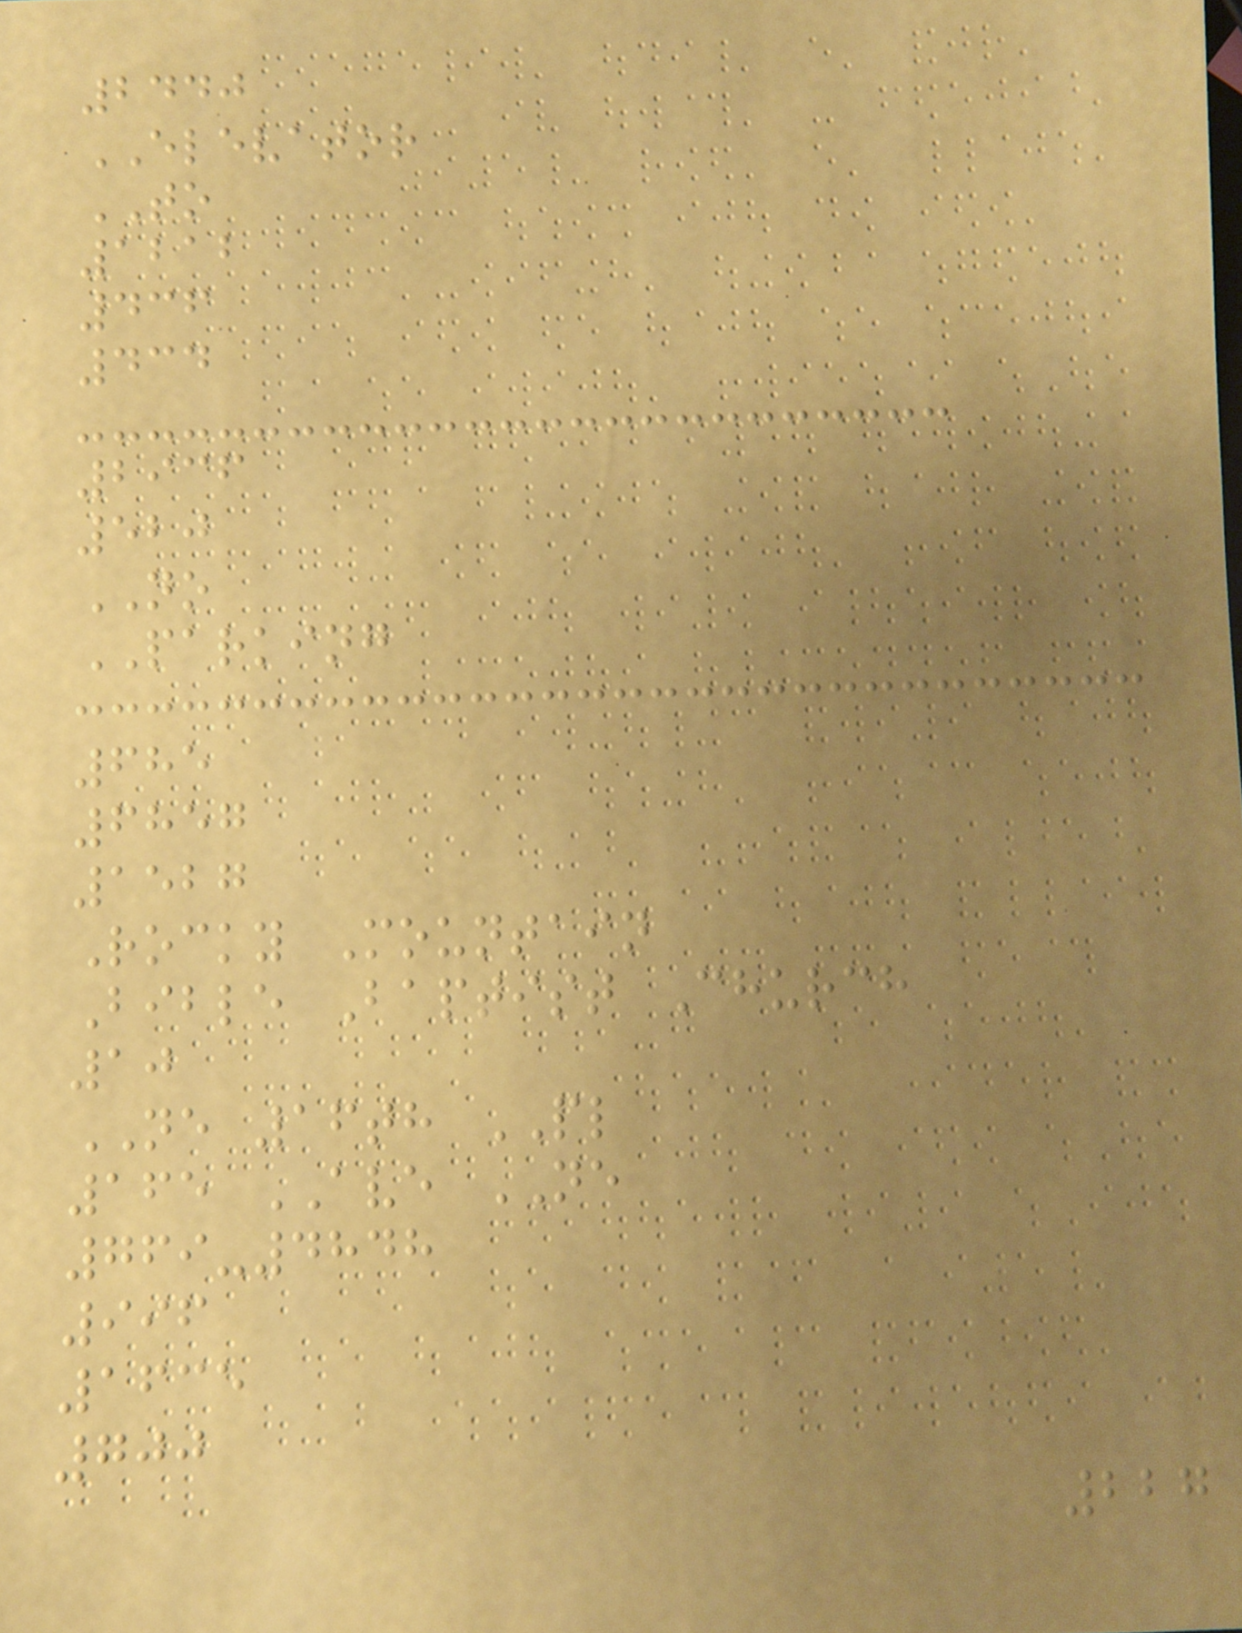2440
ELEVATOR
TO
1212
436
434
2936
520
NO
PARKING
685
6857
1527
Rocky Mountain
Bible Baptist Church
10
NE 16th PL
165 AVE NE
769-4848
996
1635
700
227
